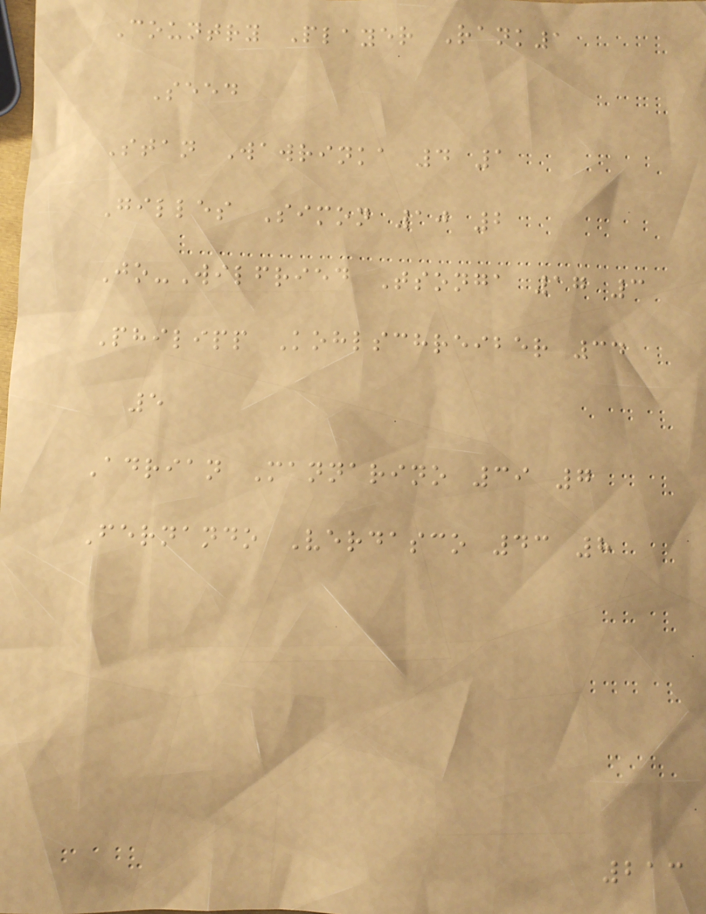Country Player Rank1
Seed
Stan Wawrinka 4 1
Gilles Simon 10 2
Jo-Wilfried Tsonga 17 3
Philipp Kohlschreiber 34
5
Adrian Mannarino 39 7
Fernando Verdasco 43 8
213
